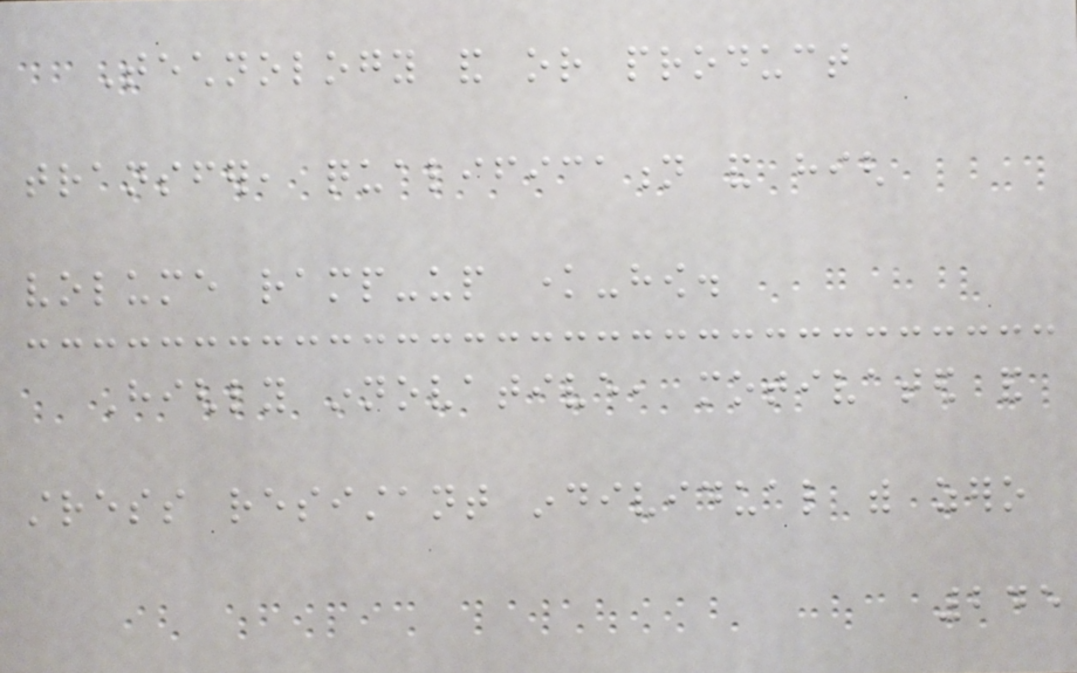Technology and or product
transfer, qualification and high
volume ramp-up know-how.
Highly innovative, motivated and
stress resistant individual with zero
245
